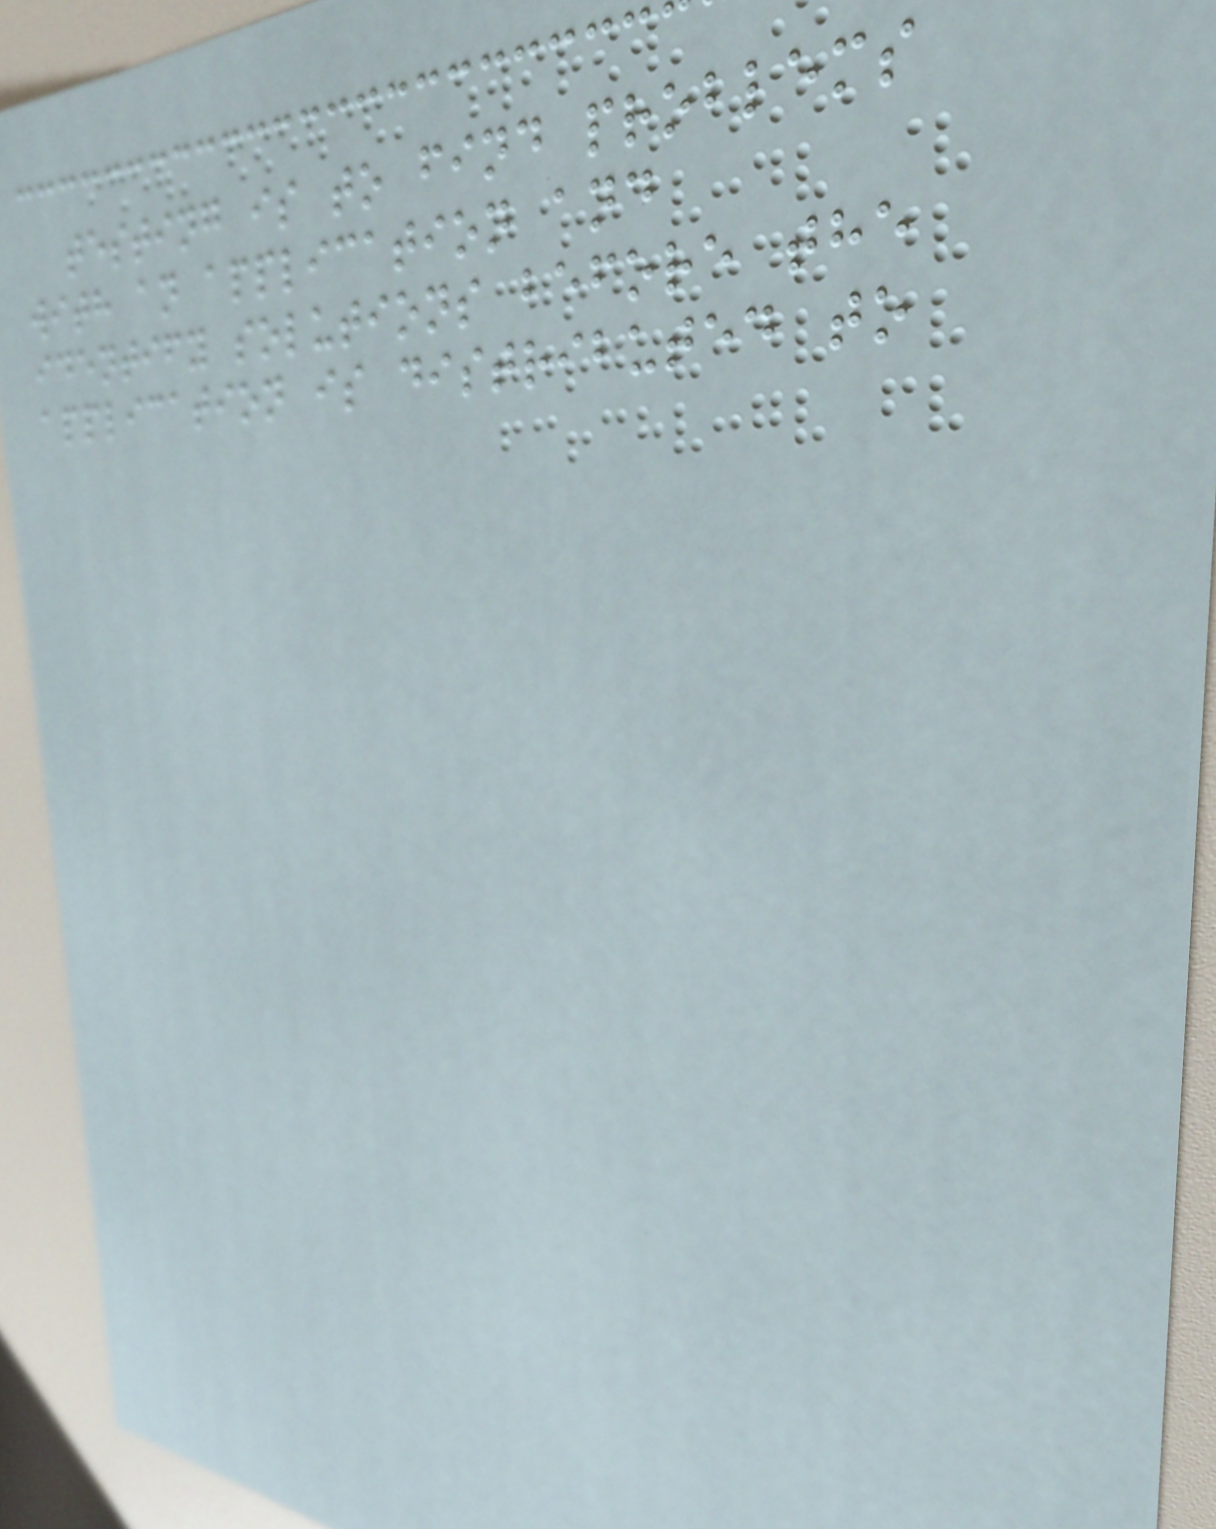testing is to find problems
with an application and
identify solutions before the
application is distributed to
